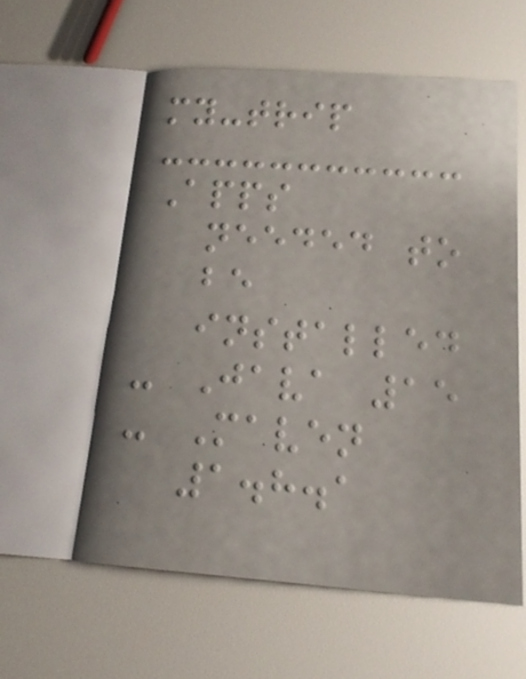my-trip
Apps
needed to
be
installed
- Java 15
- Maven
1.8.1
